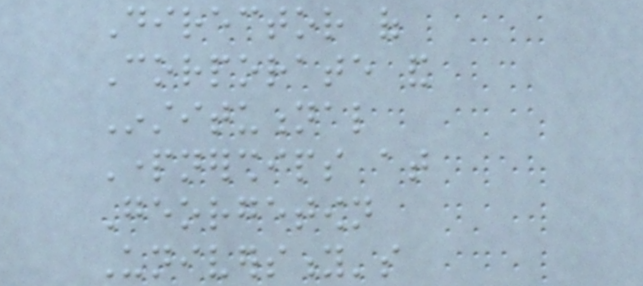Director of
Corporate and
Institutional
Partnerships at
Georgetown
University's
